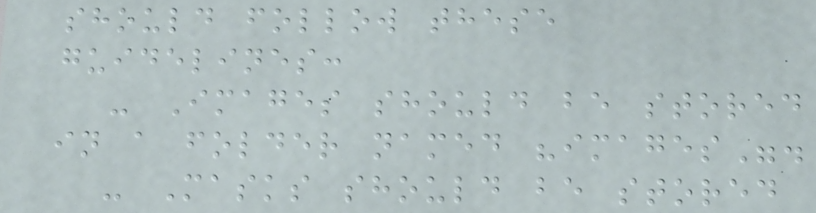should follow these
guidelines:
- Images should be stored
in a folder named "images".
- Masks should be stored
